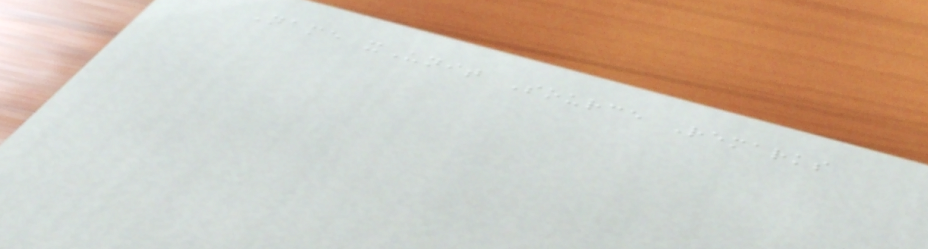Name xUnit Source Remarks
